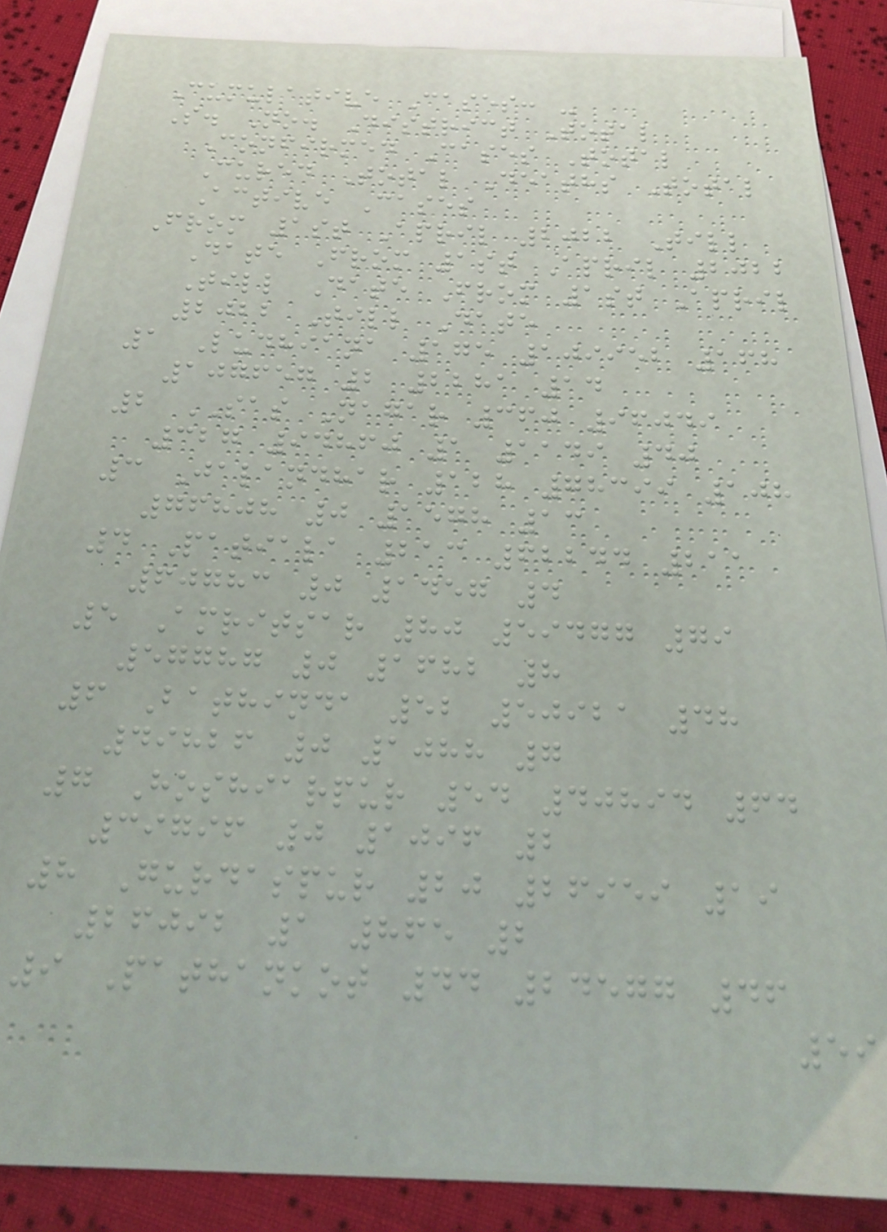Cumulative Cases: -
S. No. District Total
Confirmed Cases Total
Cured Total Deaths Total
Active Cases
From 1st April 2022 Till
Date From 1st April 2022
Till Date From 1st April
2022 Till Date
1 Ludhiana 175 109952 168
107657 2 2281 14
2 SAS Nagar 360 96049
327 94860 1 1149 40
3 Jalandhar 128 78399 108
76808 0 1578 13
4 Patiala 213 62244 211
60783 0 1457 4
5 Amritsar 80 59477 79
57787 0 1682 8
6 Bathinda 52 50921 48
49826 0 1088 7
7 Hoshiarpur 54 40894 64
39796 0 1096 2
8 Gurdaspur 20 26959 19
26092 1 865 2
9 Pathankot 44 24577 46
59
